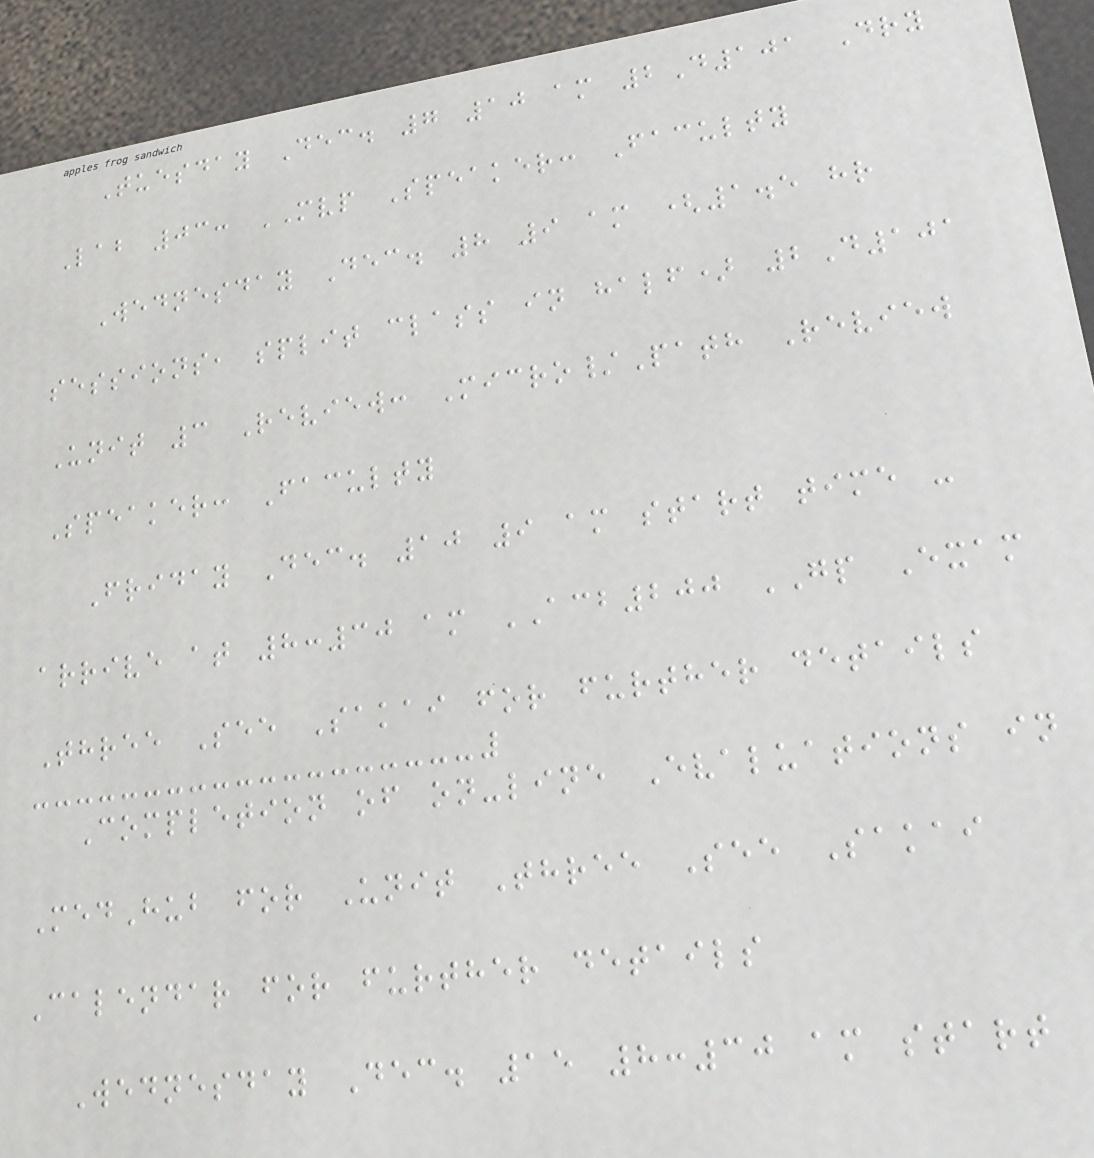Tuesday Dec. 7 10 am 2D101 Dry
Lab 03: MVP Speaker: Faculty
Wednesday Dec. 8 9 am (1.5 hr
sessions, split class in half) 2D101
Unit 3 Review: Micro/Path Review
Speaker: Faculty
Friday Dec. 10 9 am start time -
arrive at 8:30 am ACB200 GP Exam
Three See Sakai for further details
Completion of on-line Evaluations in
MedHub for Unit Three See Sakai
Calendar for further details
Wednesday Dec. 15 8:30 am start
